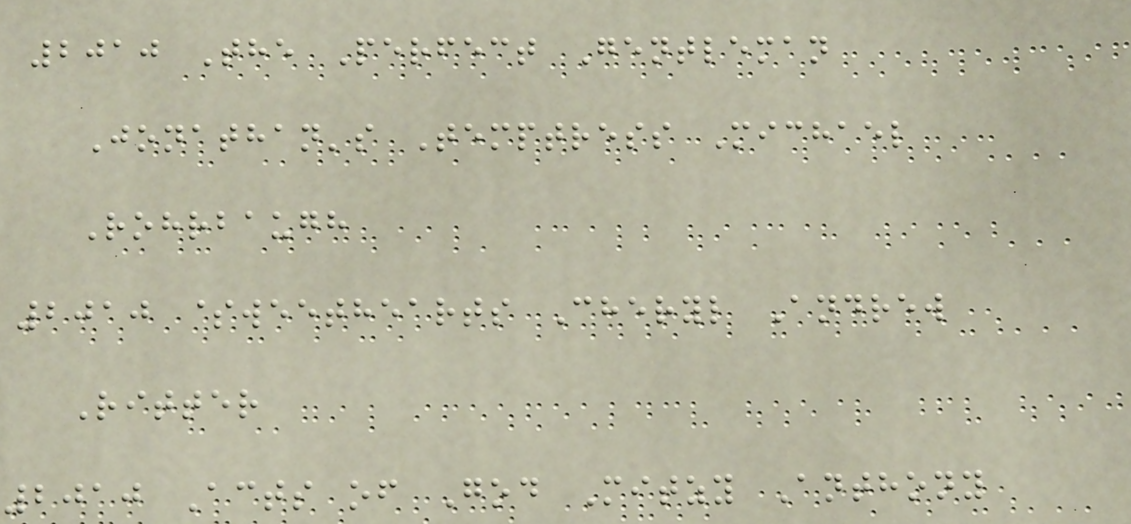2010 The Perfect Gentleman
Jonathan's Temptress Michael
Rohrbaugh
2010 $weethearts Cheryl Andrew
Ritter
2010 Acts of God Mitzy Anthony
